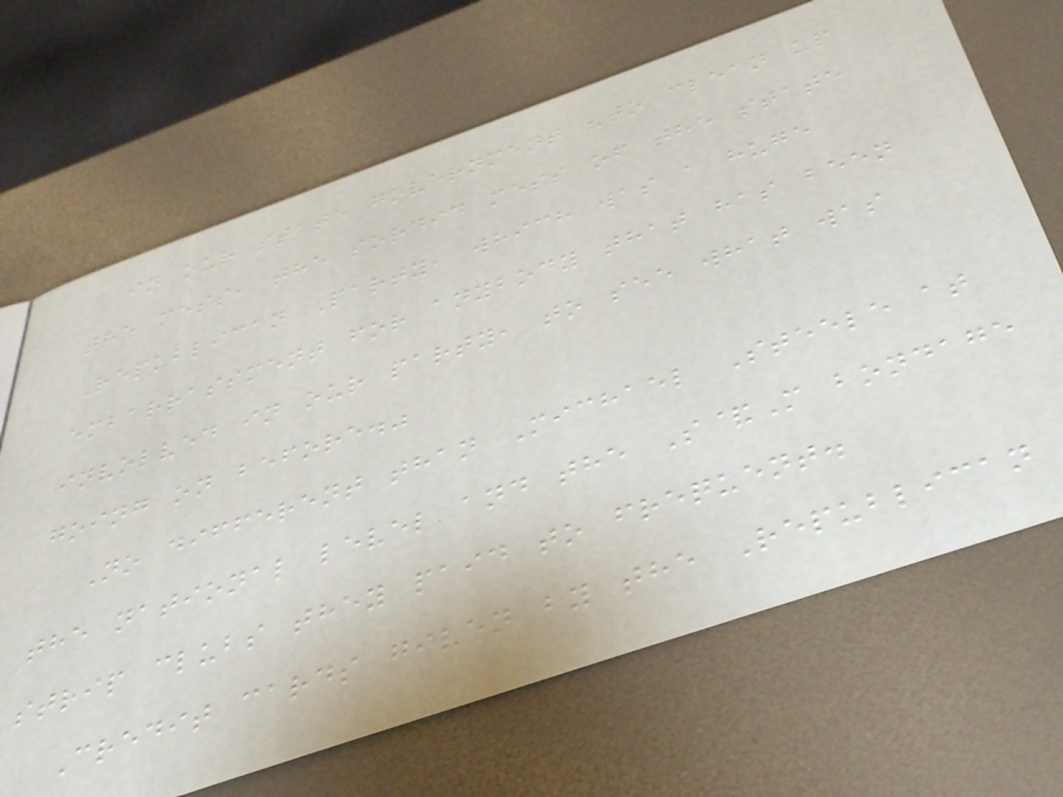in our state government "to clean up
the mess, the sordid mess of the state
Republican Party, which was a huge
embarrassment for anybody that has been
involved in our party, to see what was
going on before."
No different than Michael Steele at
the national level and the S&M bondage
strip clubs they paid to frequent.
Credit cards given by the Republican
